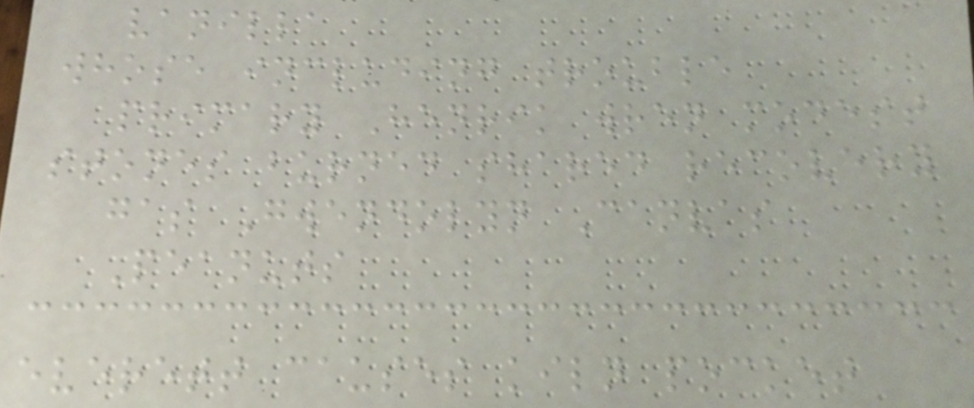vanilla
whose including trouble
primary Henrik wren modest
stones burned shared recovery
gas Gwendolyn Canvas
Peanuts
everett causes kiln pocket
